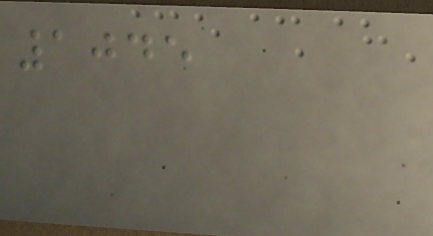1045
